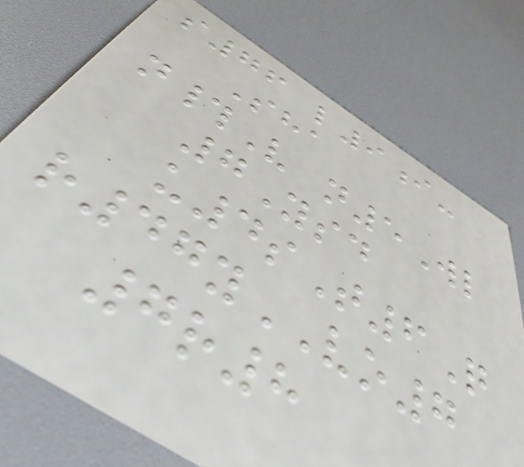s76 l9i-
Sha
n#V n5Wl
7Ysd
u4sT6Q
r47yVO7
7r8
